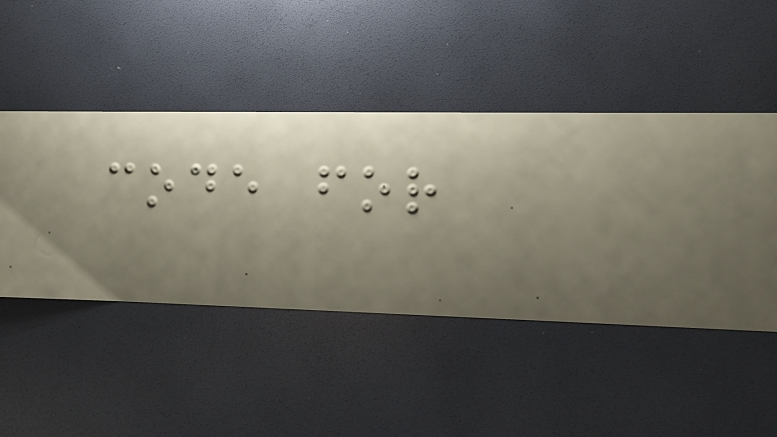code for
